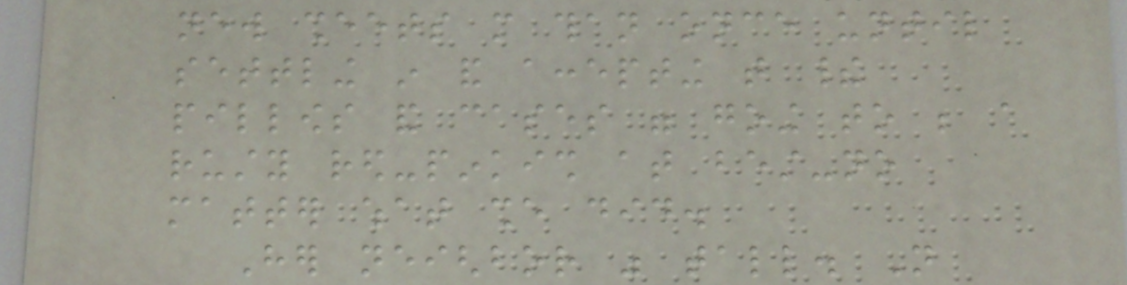new sheets more than once until
settling in and accepting that their
pillows and cases were going to be a
rusty red-pinkish at best-no
matter what she did.
Her neighbor was tall. Not
